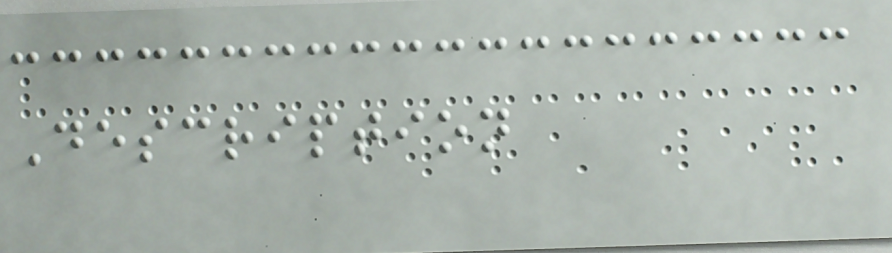Description
